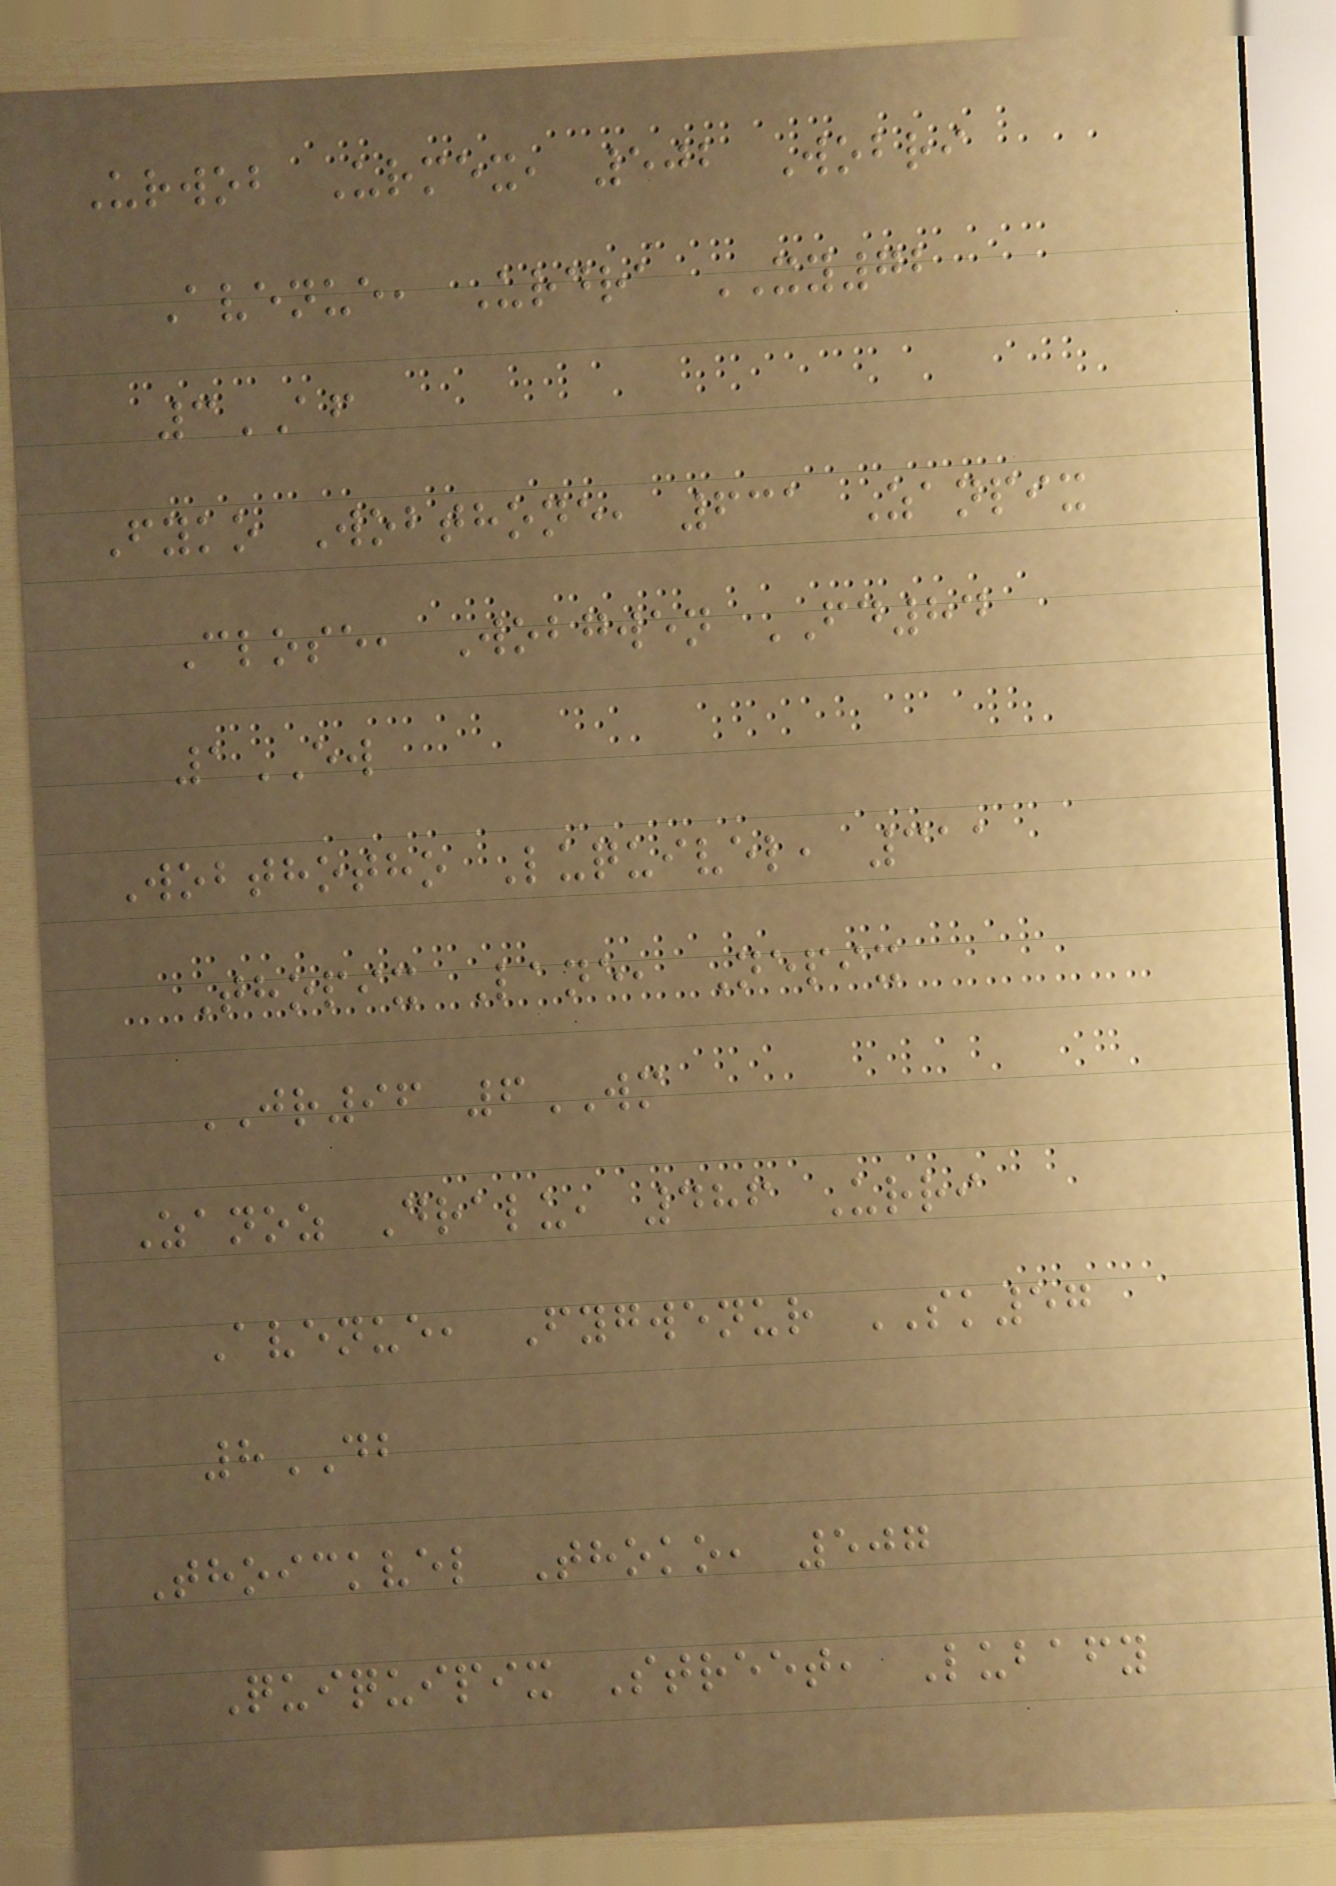Urwob Urmex, 502 Wobri
Avenue, Urdra XY72
3AF
Fyko Wobthone, 631 Zanpix
Close, Wobgwen FD84
1EW
Wobthotho Luquivel, 311
Thopix Lane, Nepix
JR96 6WM
Zanoz Dralu, 486 Urri
Avenue, Fygwenur SK57
8DB
Thoickvel Thoko, 507
Quiquipix Street, Lubafy
